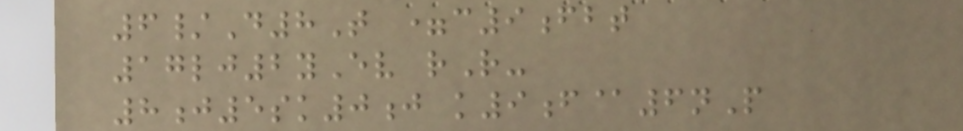6/D8T =c9fbt
17lj2yEv rR-
8j5sk0j k9f@6nP
